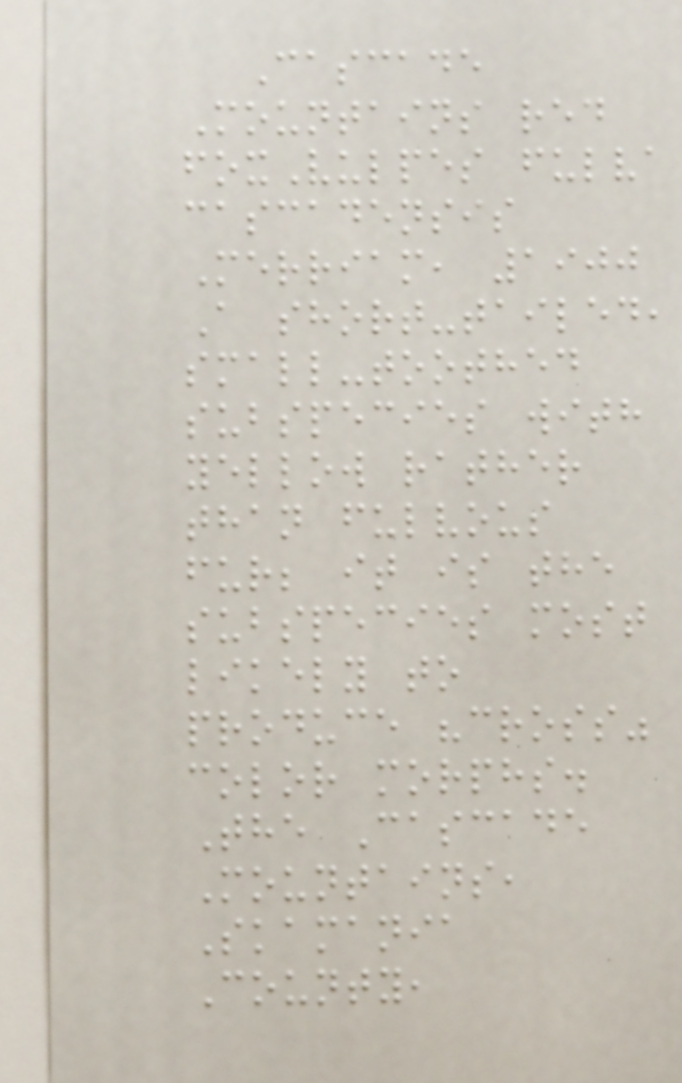Cascade
Mountains red
foxVulpes fulva
cascadensis
Merriam, 1900
A short-tailed,
small-toothed
subspecies with
yellow rather
than fulvous
fur; it is the
subspecies most
likely to
produce "cross"
color morphs.
The Cascade
Mountains,
Skamania
County,
